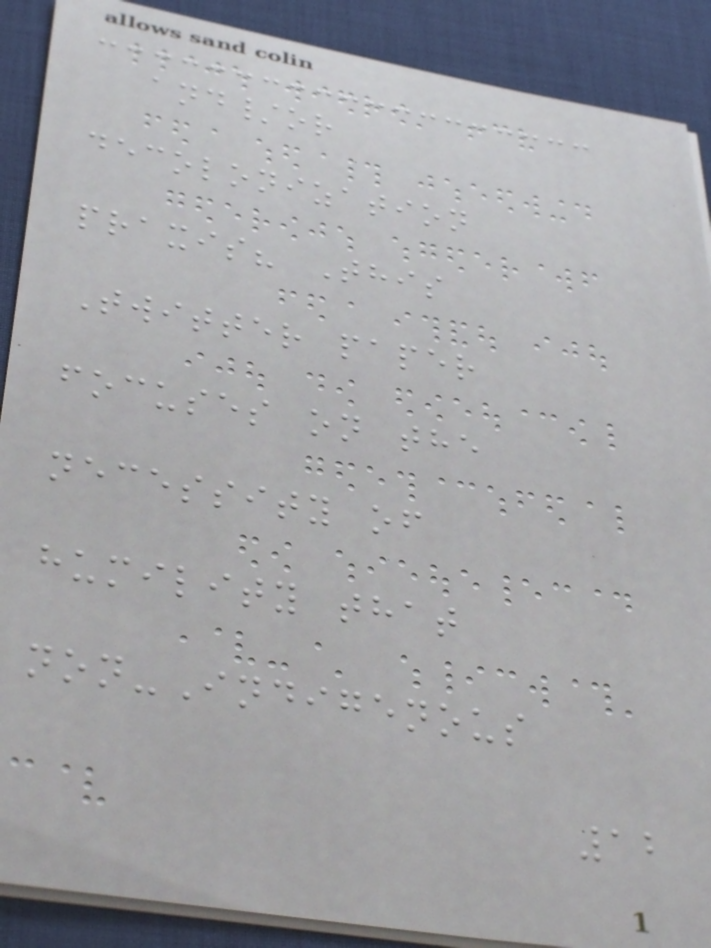and/or
decolonization
praxis? This
Twitter paper
focuses on the
necessity of
humility that
non-Indigenous
12
